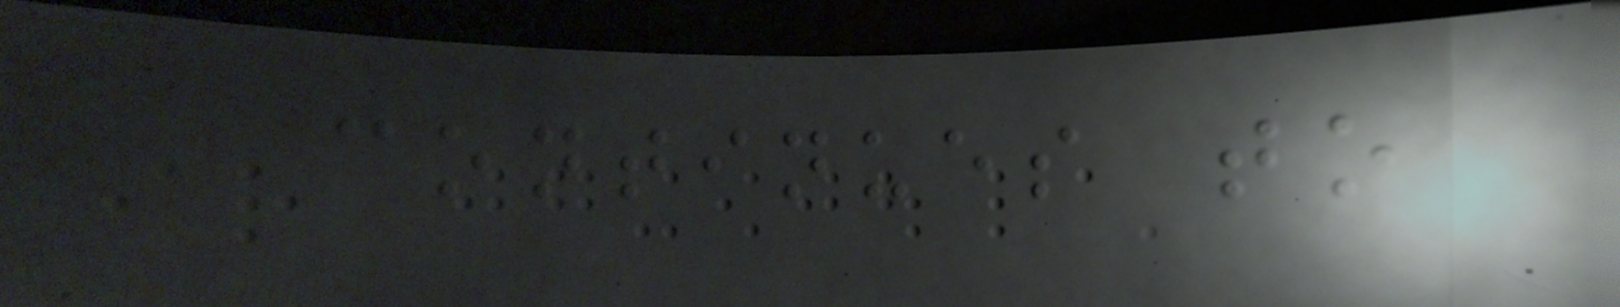continues to
